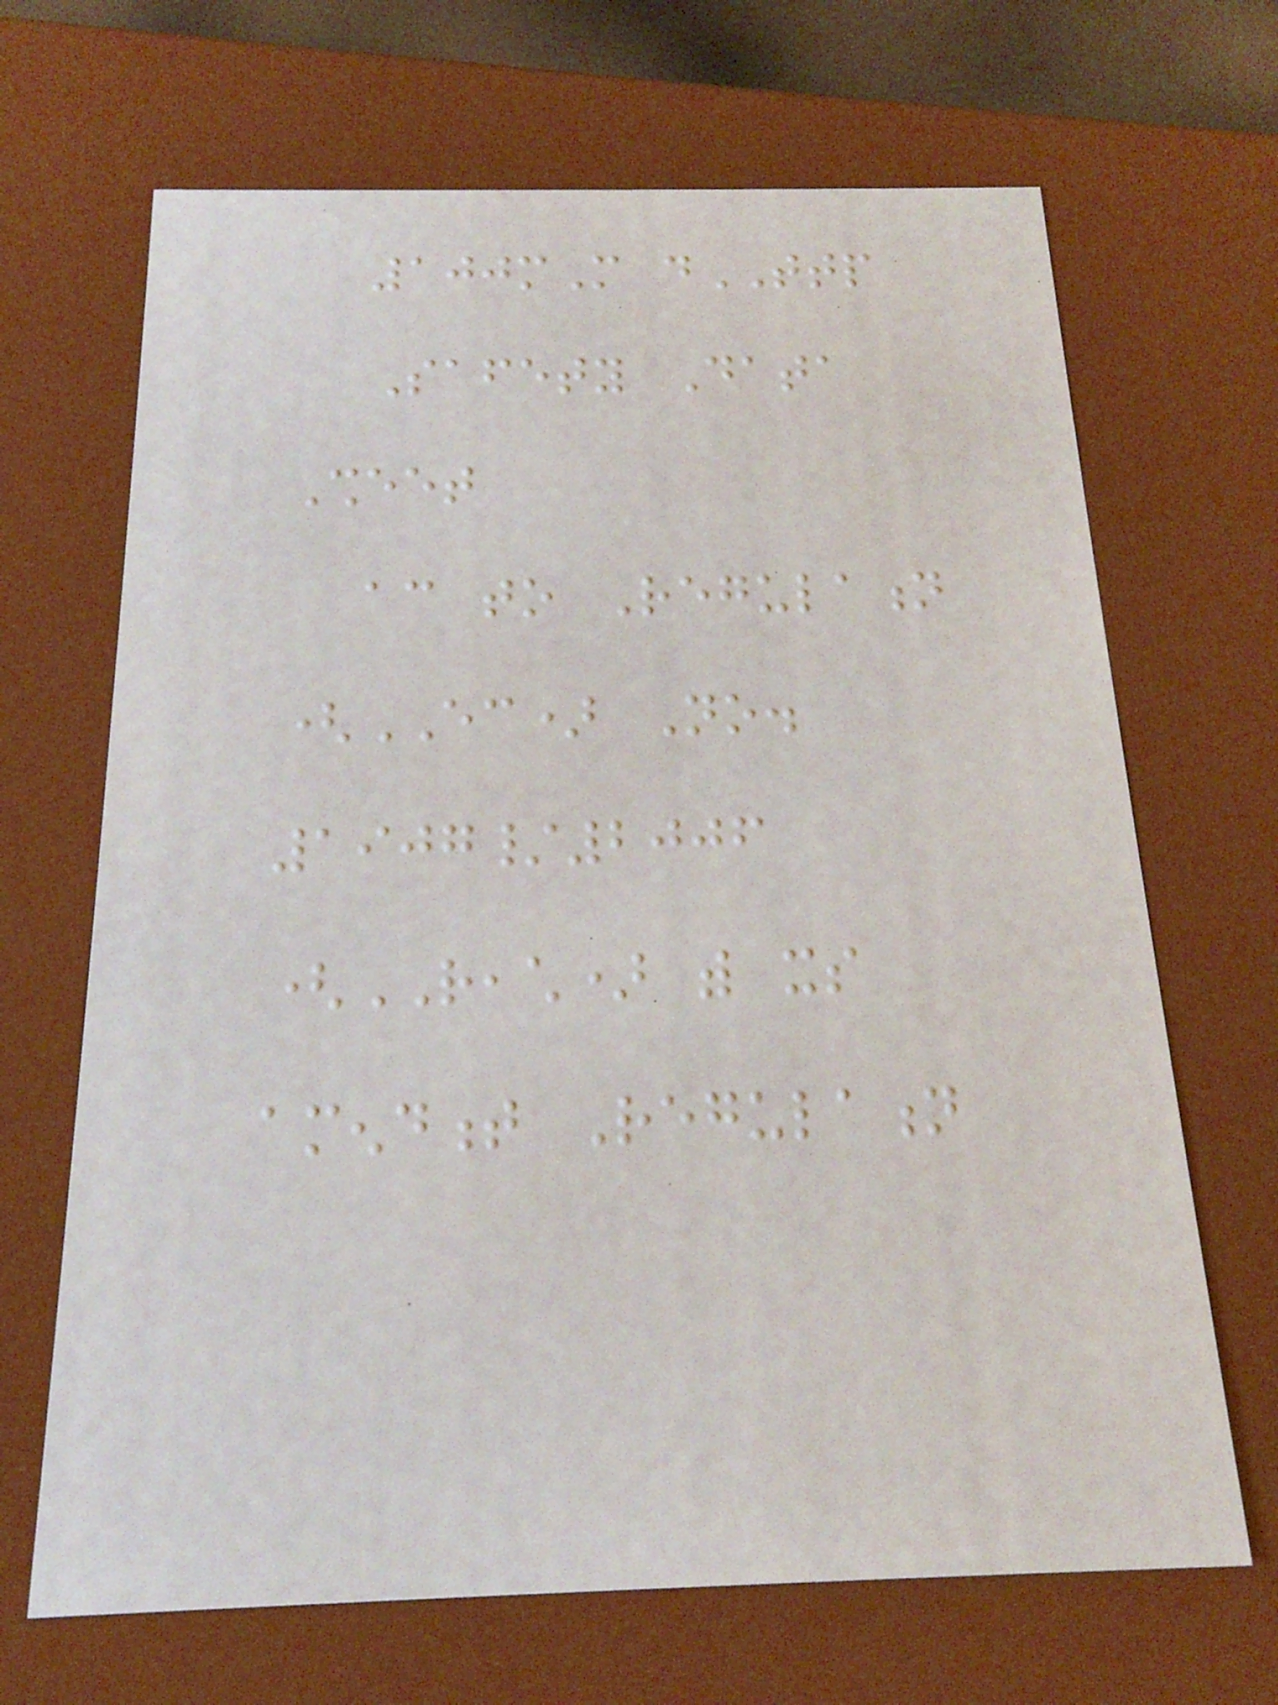100mM dTTP
Safety Data
Sheet
according to Regulation
(EC) No.
1907/2006
(REACH) with its
amendment Regulation
